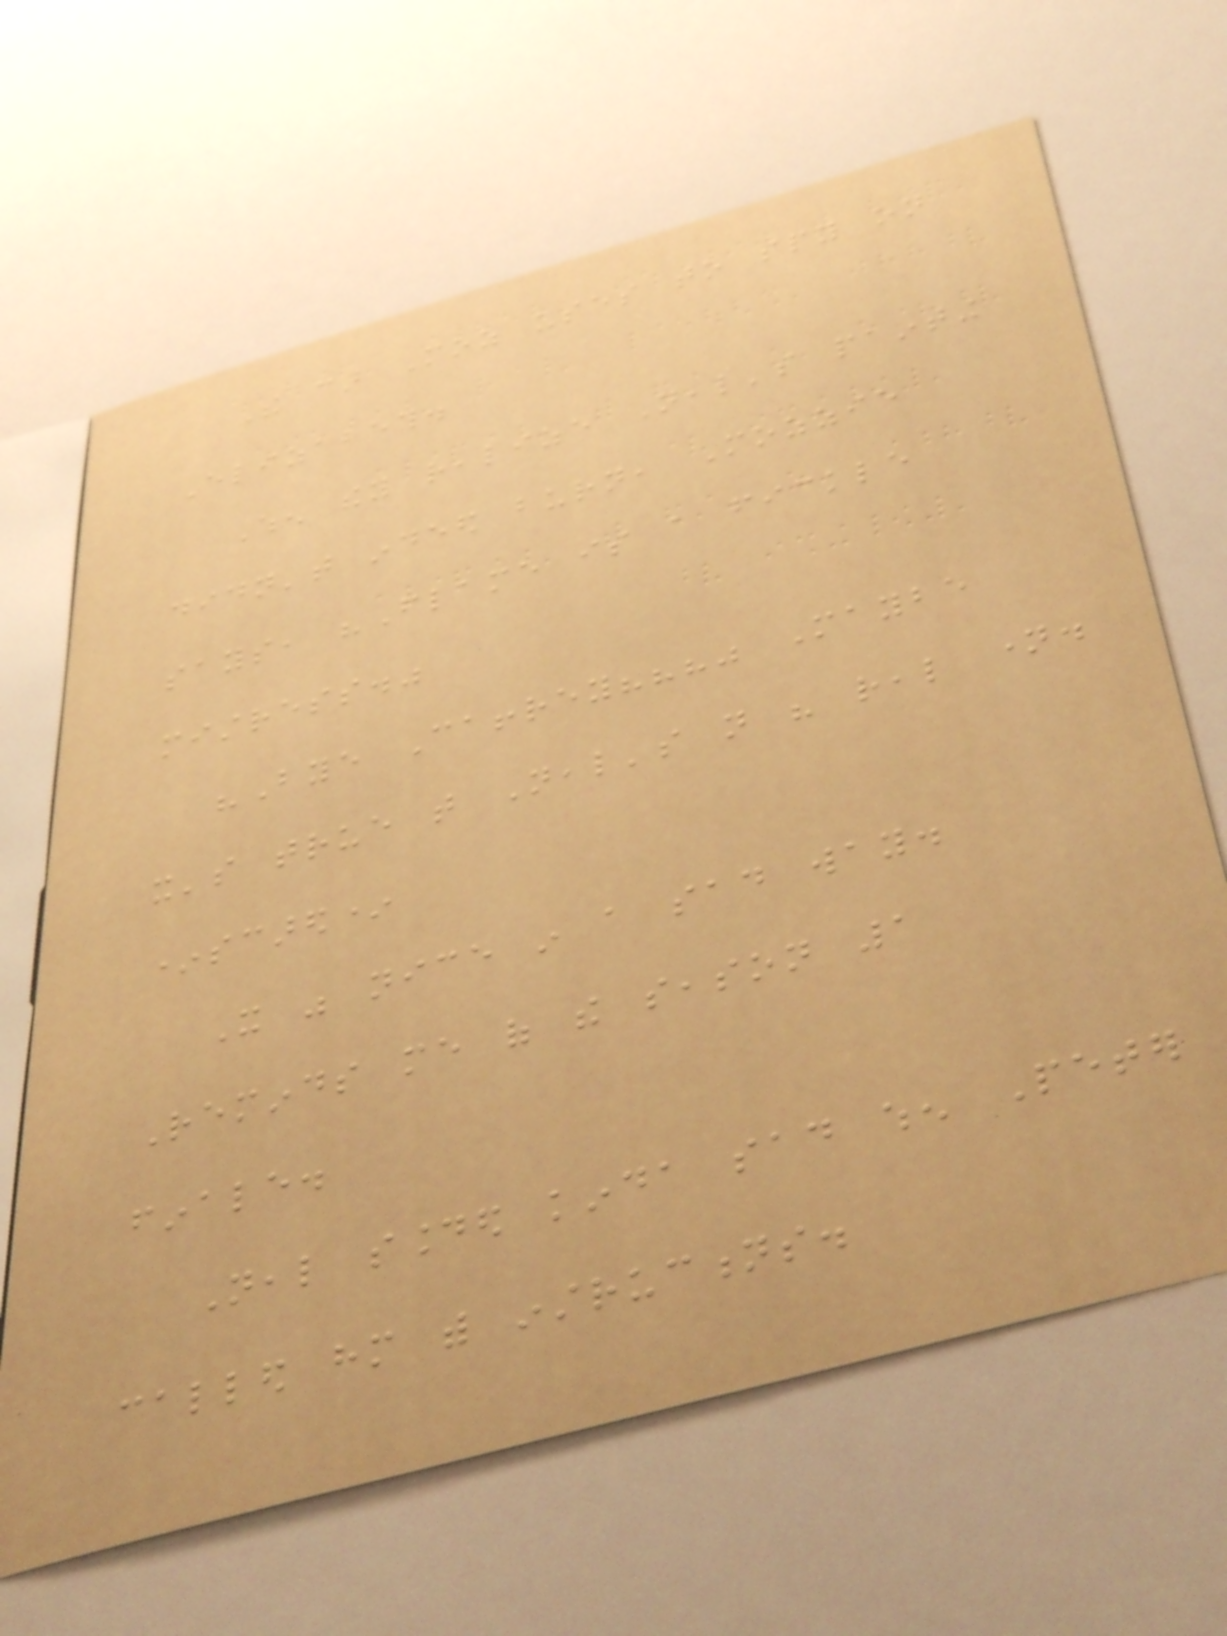The car Moz uses to spy on
Elizabeth.
When they realize Neal's painting
didn't indeed burn, Mozzie
says, "Flame is a fickle
mistress."
"Bye Caffrey???" Maybe
it's true that Neal's not his real name.
*scared*
It was nice in a sad way.
Reminds me of the season 1
finale.
Neal sounded kinda sad when Peter
called him with instructions.
